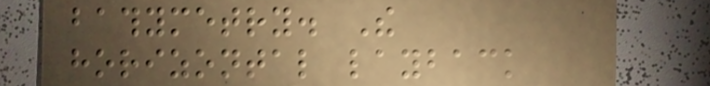bathymetry. The
horizontal layback
